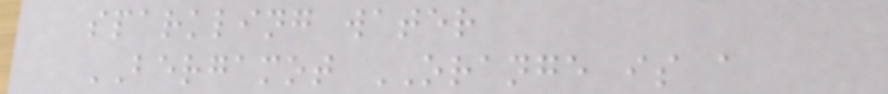sparkling water
BERGAMOT ORANGE is a
